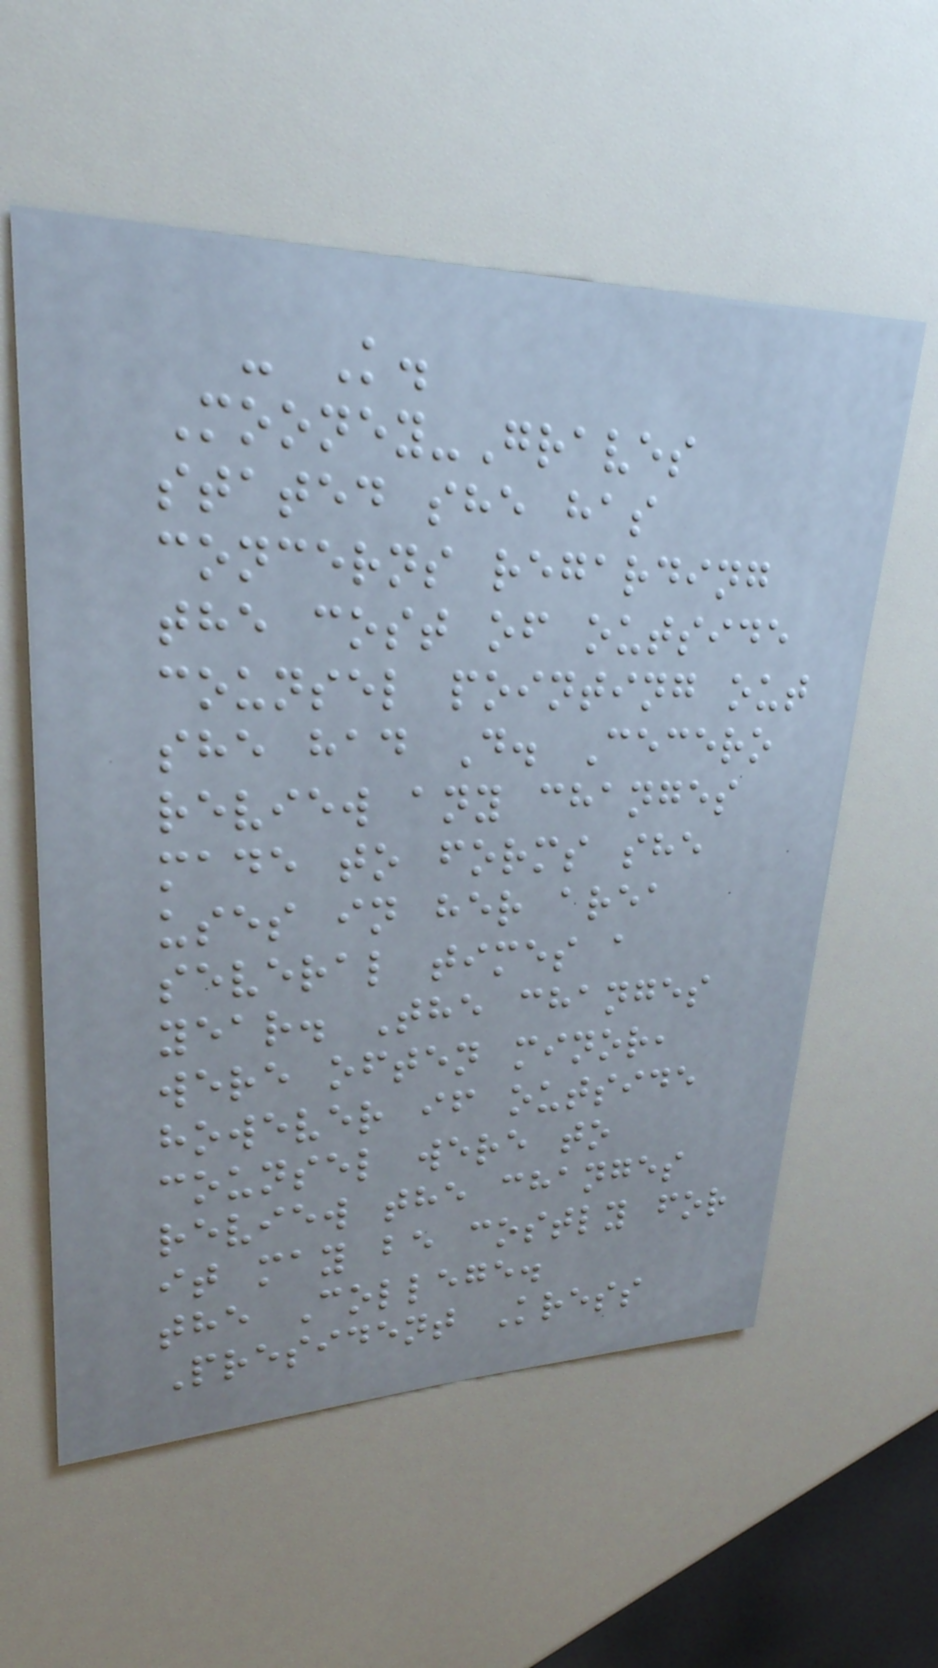- K.
Mooney-Graves
stated she has
concerns regarding
the cost of outside
counsel pointing out
she had D. Cecero
review any changes
made to forms she
uses in her area
several times a
year. The changes
were often minor,
however if outside
counsel were to
review the changes
it may be costly for
the College.
President Kress
